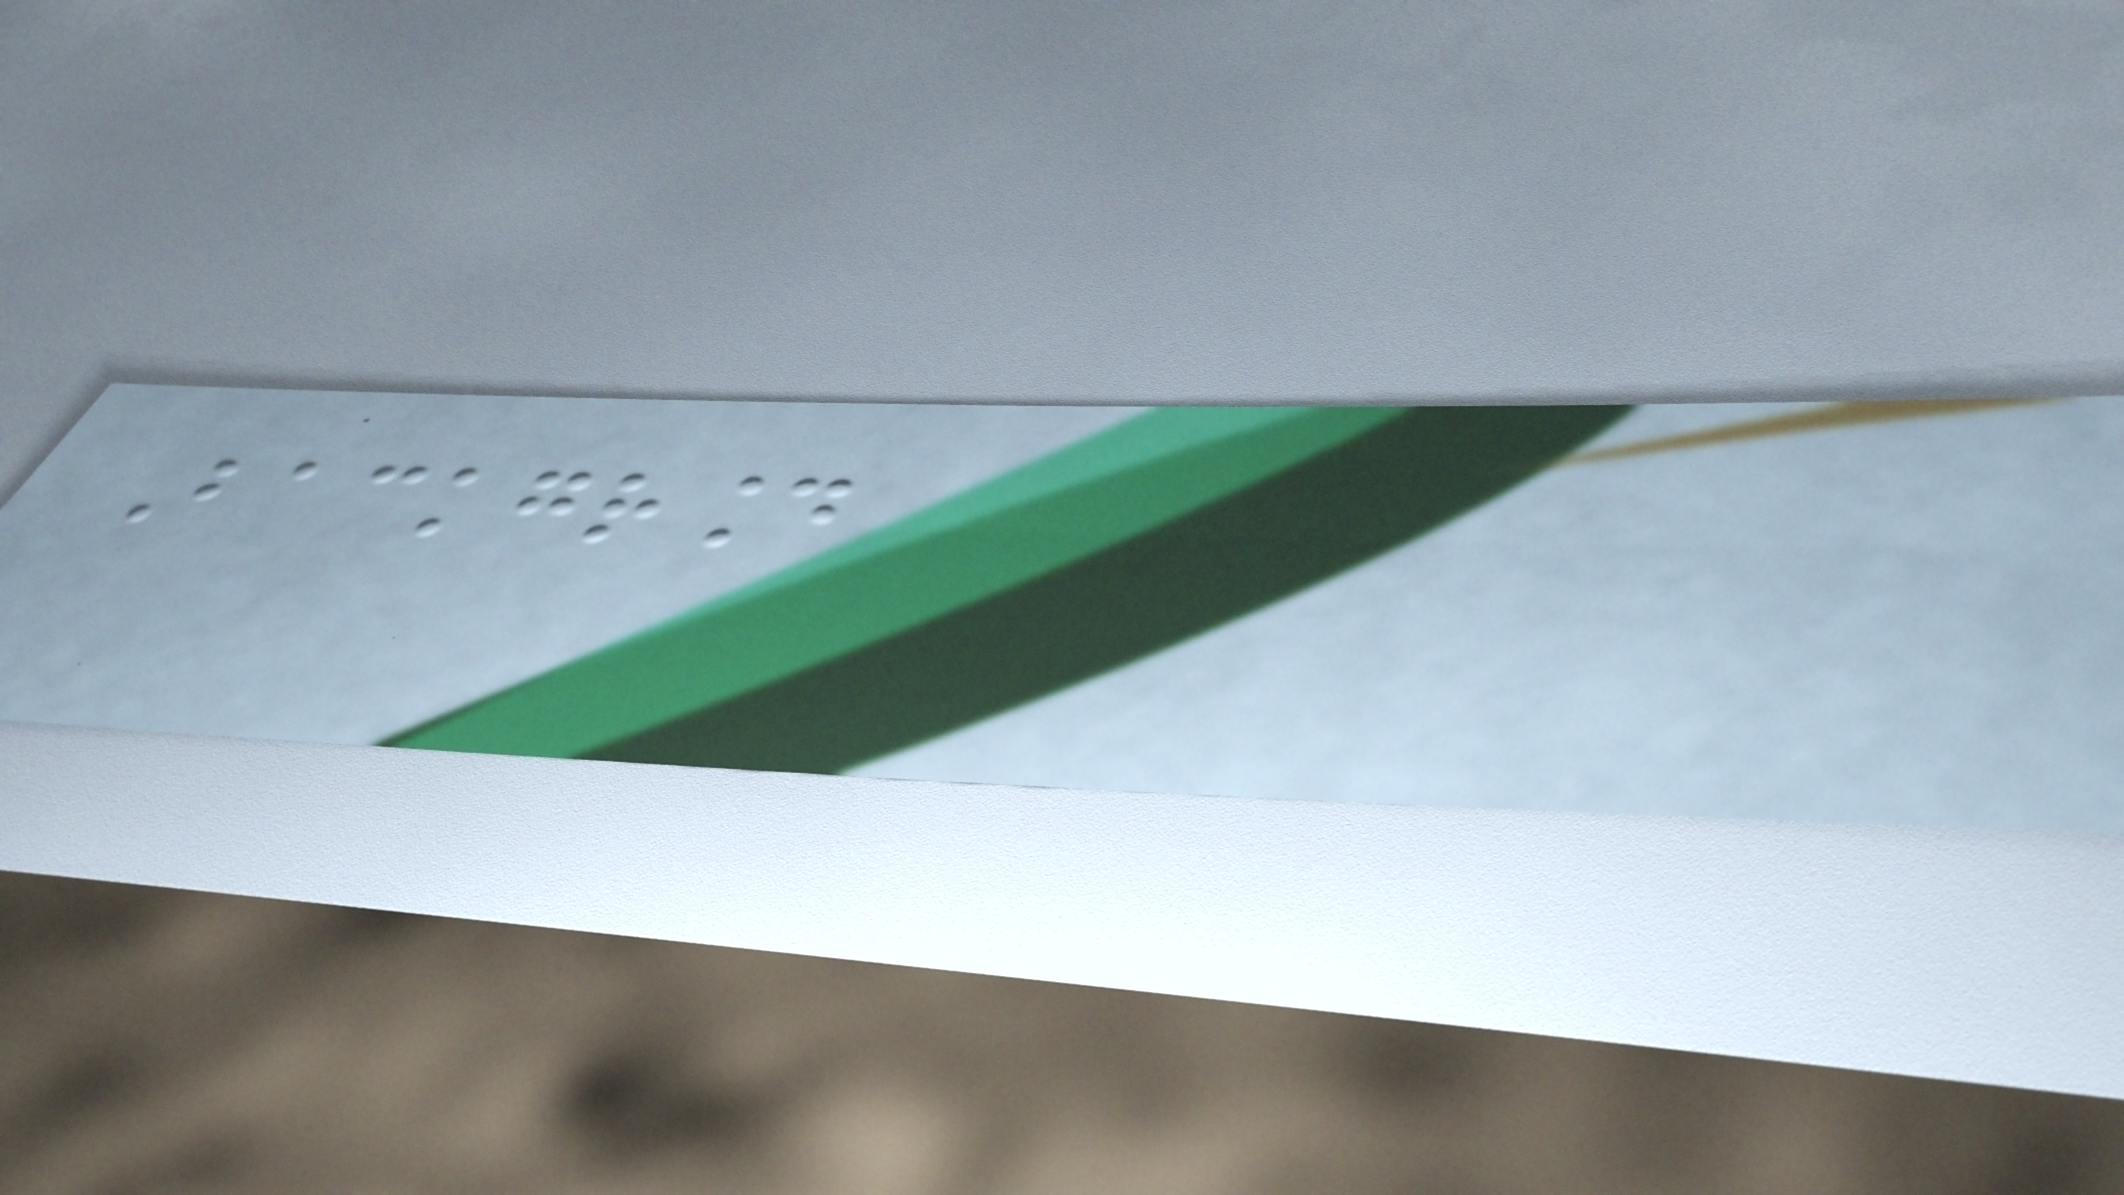Background
